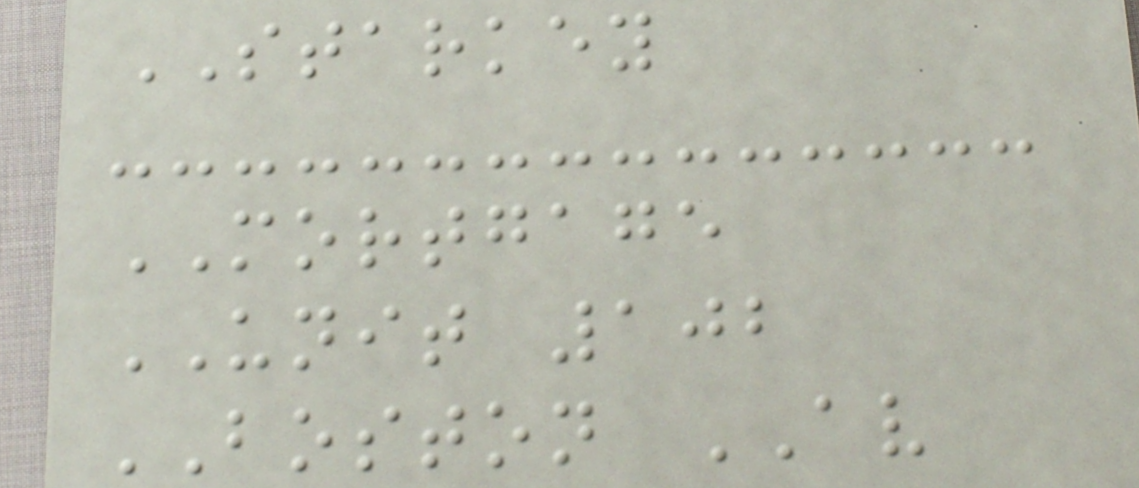STARKEY
MORTGAGE
UNIT 102
BOSTON AV
